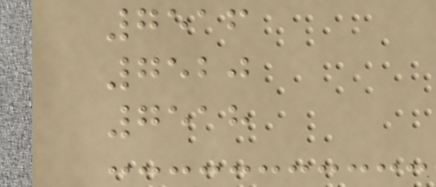7516
7520
7518
